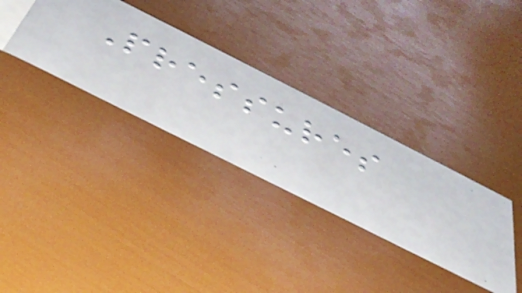Pressures
